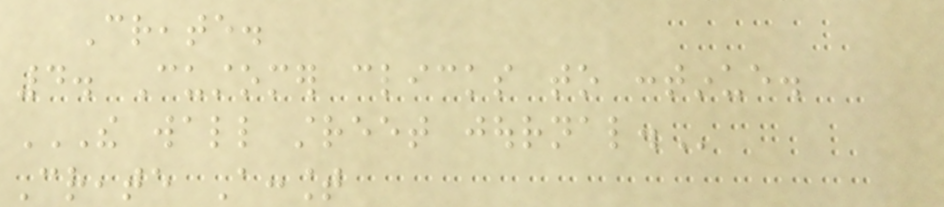Create.
4. Customer clicks to continue.
THE WALL STREET JOURNAL.
Create Account
